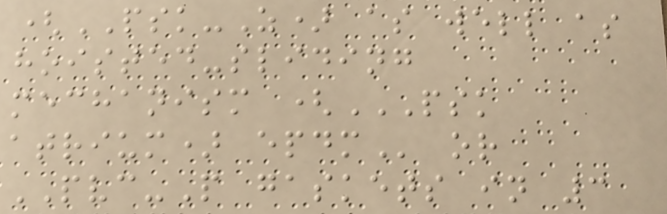(PSK-Z) as well as
hoisted-sliding
mechanism (PSK
ATRIUM) EPDM or
PVC-P gaskets in 3
